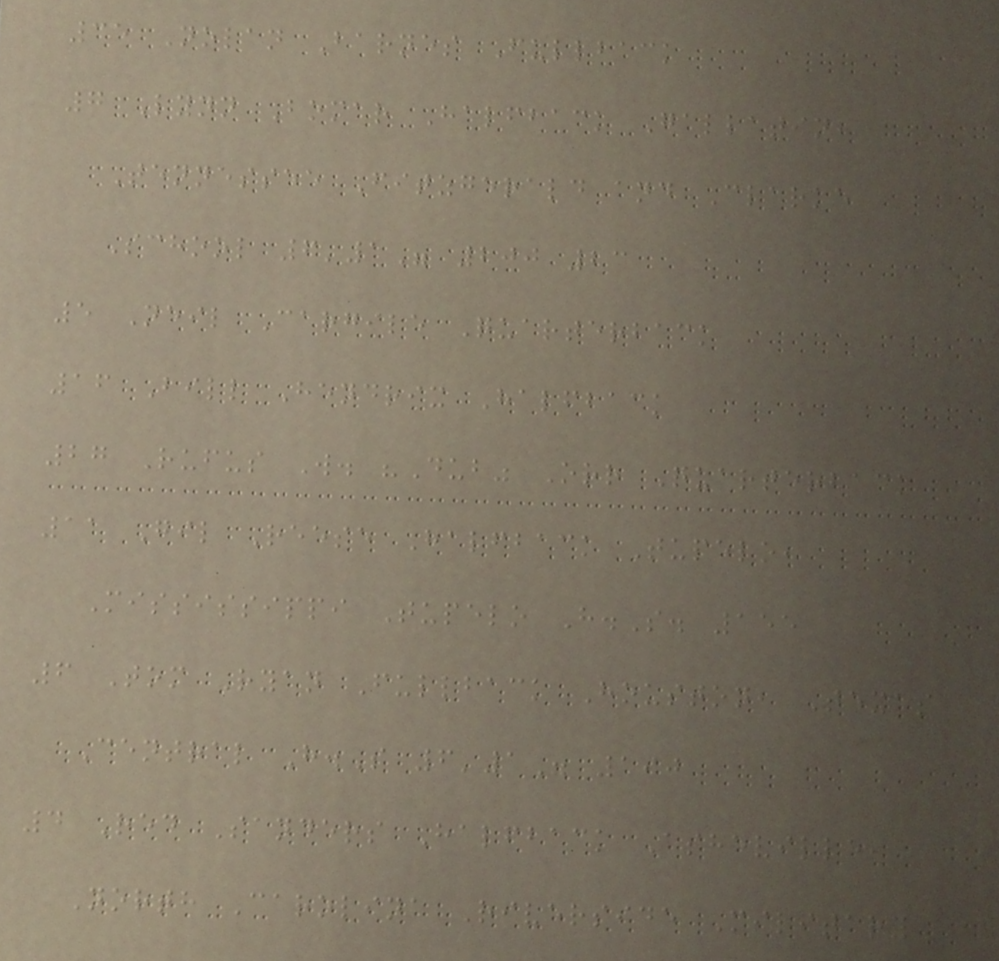35 Nolan Barnes Fullback
7 Lynn Bomar Halfback Gallatin,
Tennessee Fitzgerald and Clarke
School 6'1" 200 23
5 Neil Cargile Quarterback
16 Bill Hendrix Halfback
27 Rufus W. "Dub" Orr Quarterback
11 Gil Reese Halfback Tupelo,
Mississippi Tupelo H.S. 155
6 Tom Ryan Fullback Houston, Texas
Central H.S 6'1" 190
4 Red Sanders Halfback Asheville,
North Carolina Riverside Military
